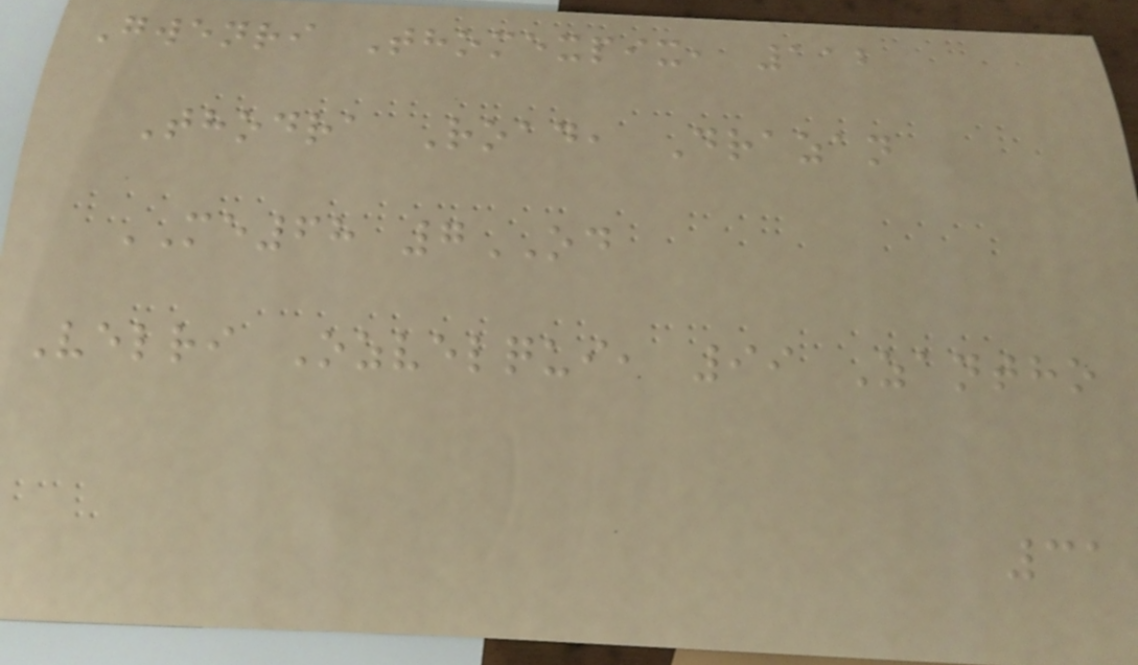Gwenri Thomexpix, 112
Thodra Road, Drazan
ME68 7OD
Velri Ozvelqui, 99 Zantho
31
